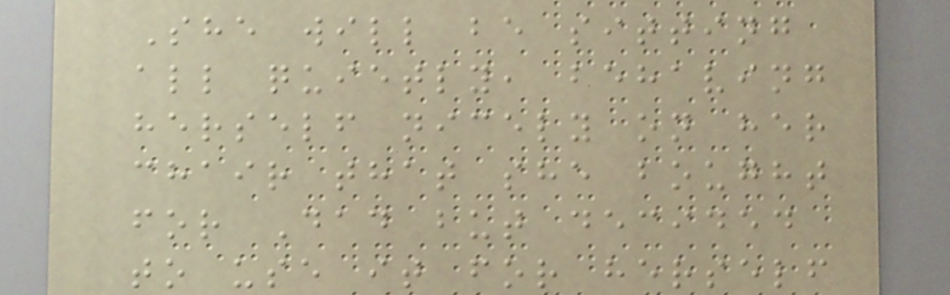She will be sitting
all quietly, behaving
herself nicely on her
chair that she bought
for Dad but decided
to use it for herself
